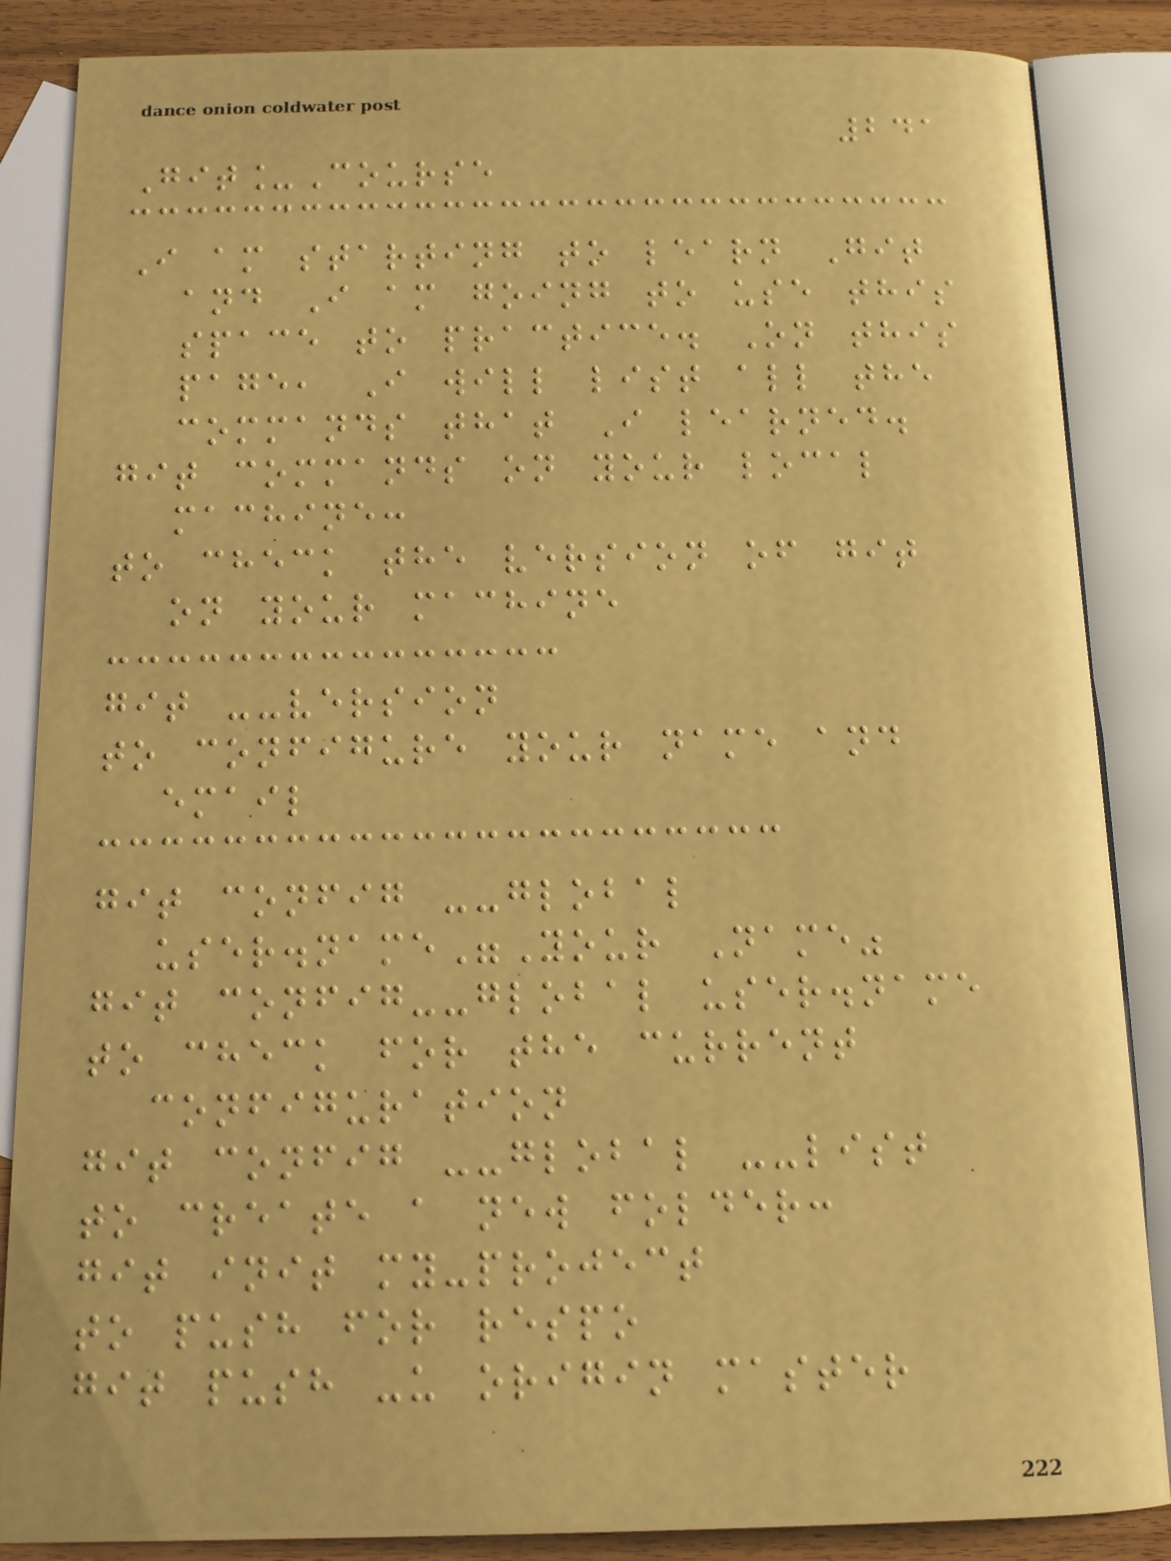241
Git_Course
I am starting to learn Git
and I am going to use this
space to practice. On this
page, I will list all the
commands that I learned.
git commands on your local
machine:
to check the version of git
on your machine
git --version
to configure your name and
email
git config --global
user.name"Your Name"
git config--global user.name
to check for the current
configuration
git config --global --list
to create a new folder:
git init my-project
to push for respo
git push -u origin master
